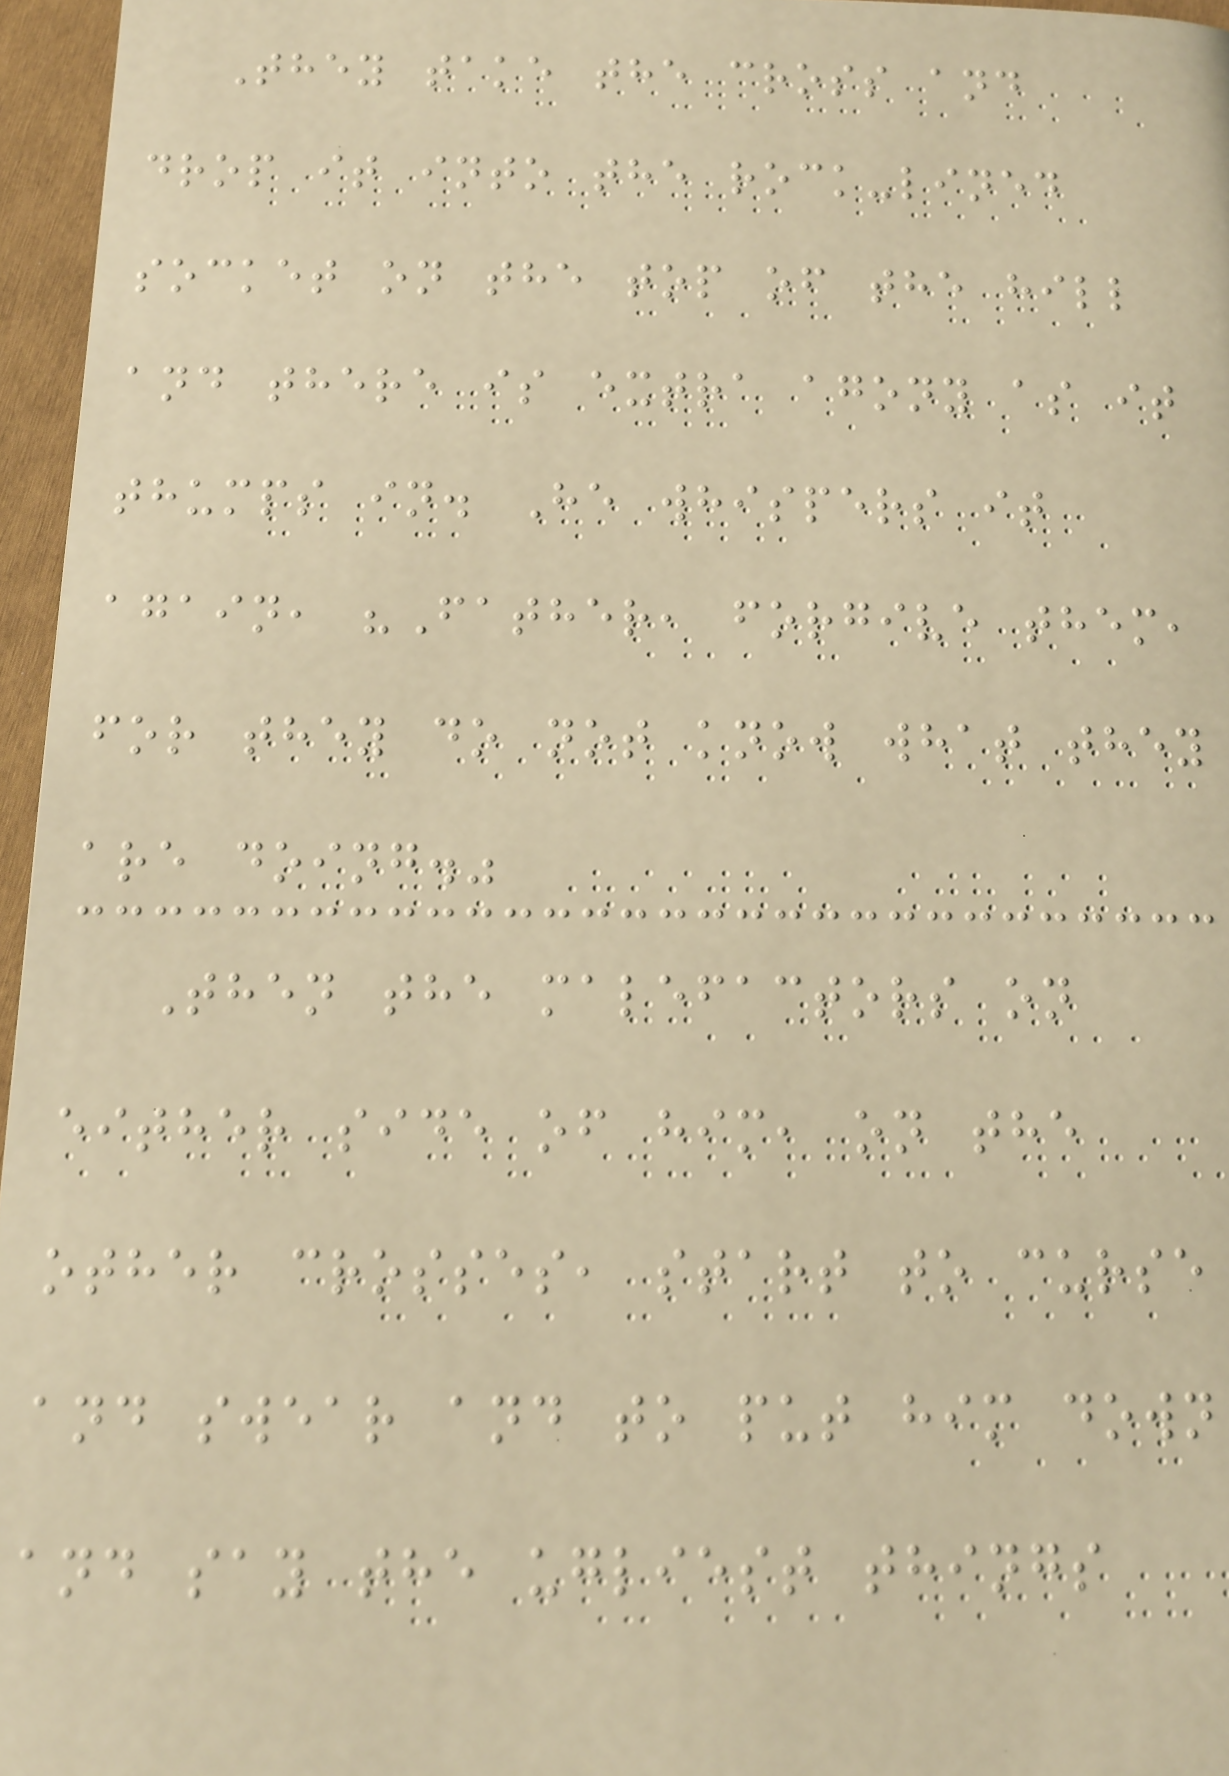They take the cross and
drop it into the rock-lined
socket on the top of the hill
and there is extra agony as it
thumps in. He whispers it
again, "Father, forgive them,
for they do not know what they
are doing."
Then the malefactors on
either side of him, on the
other crosses, start to curse
and swear and to put him down
and say the ugliest things
